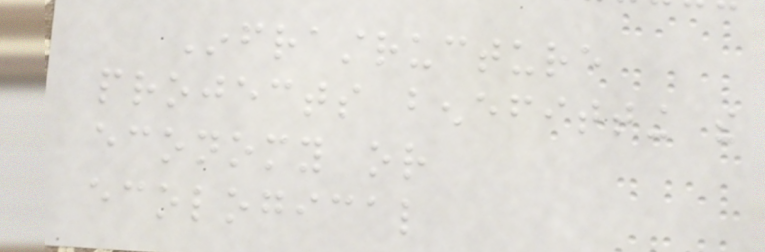Infrastructure
projects benefitting the
economy or
ecological
